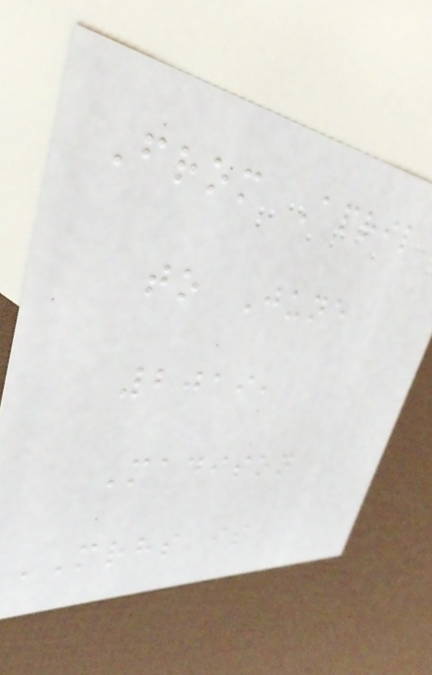From April
to June
2019,
Madison
MRHS is
